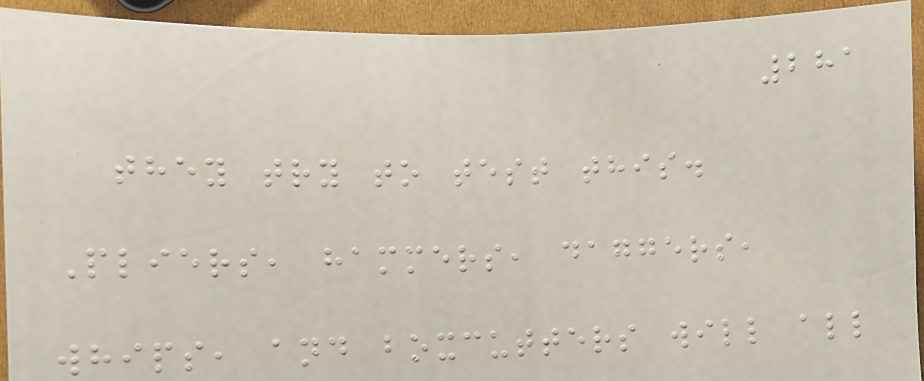281
they try to test this.
Pliers, hammers, daggers,
whips, and boxcutters will all
